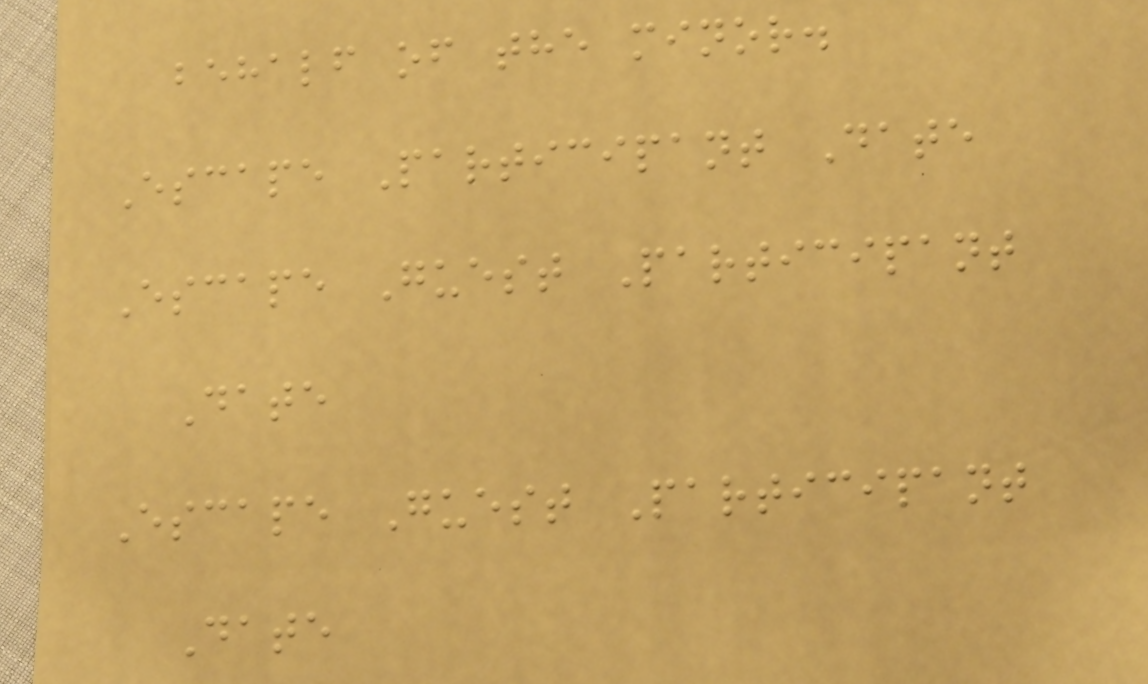behalf of the minor.
Escape Participant Date
Escape Guest Participant
Date
Escape Guest Participant
Date
